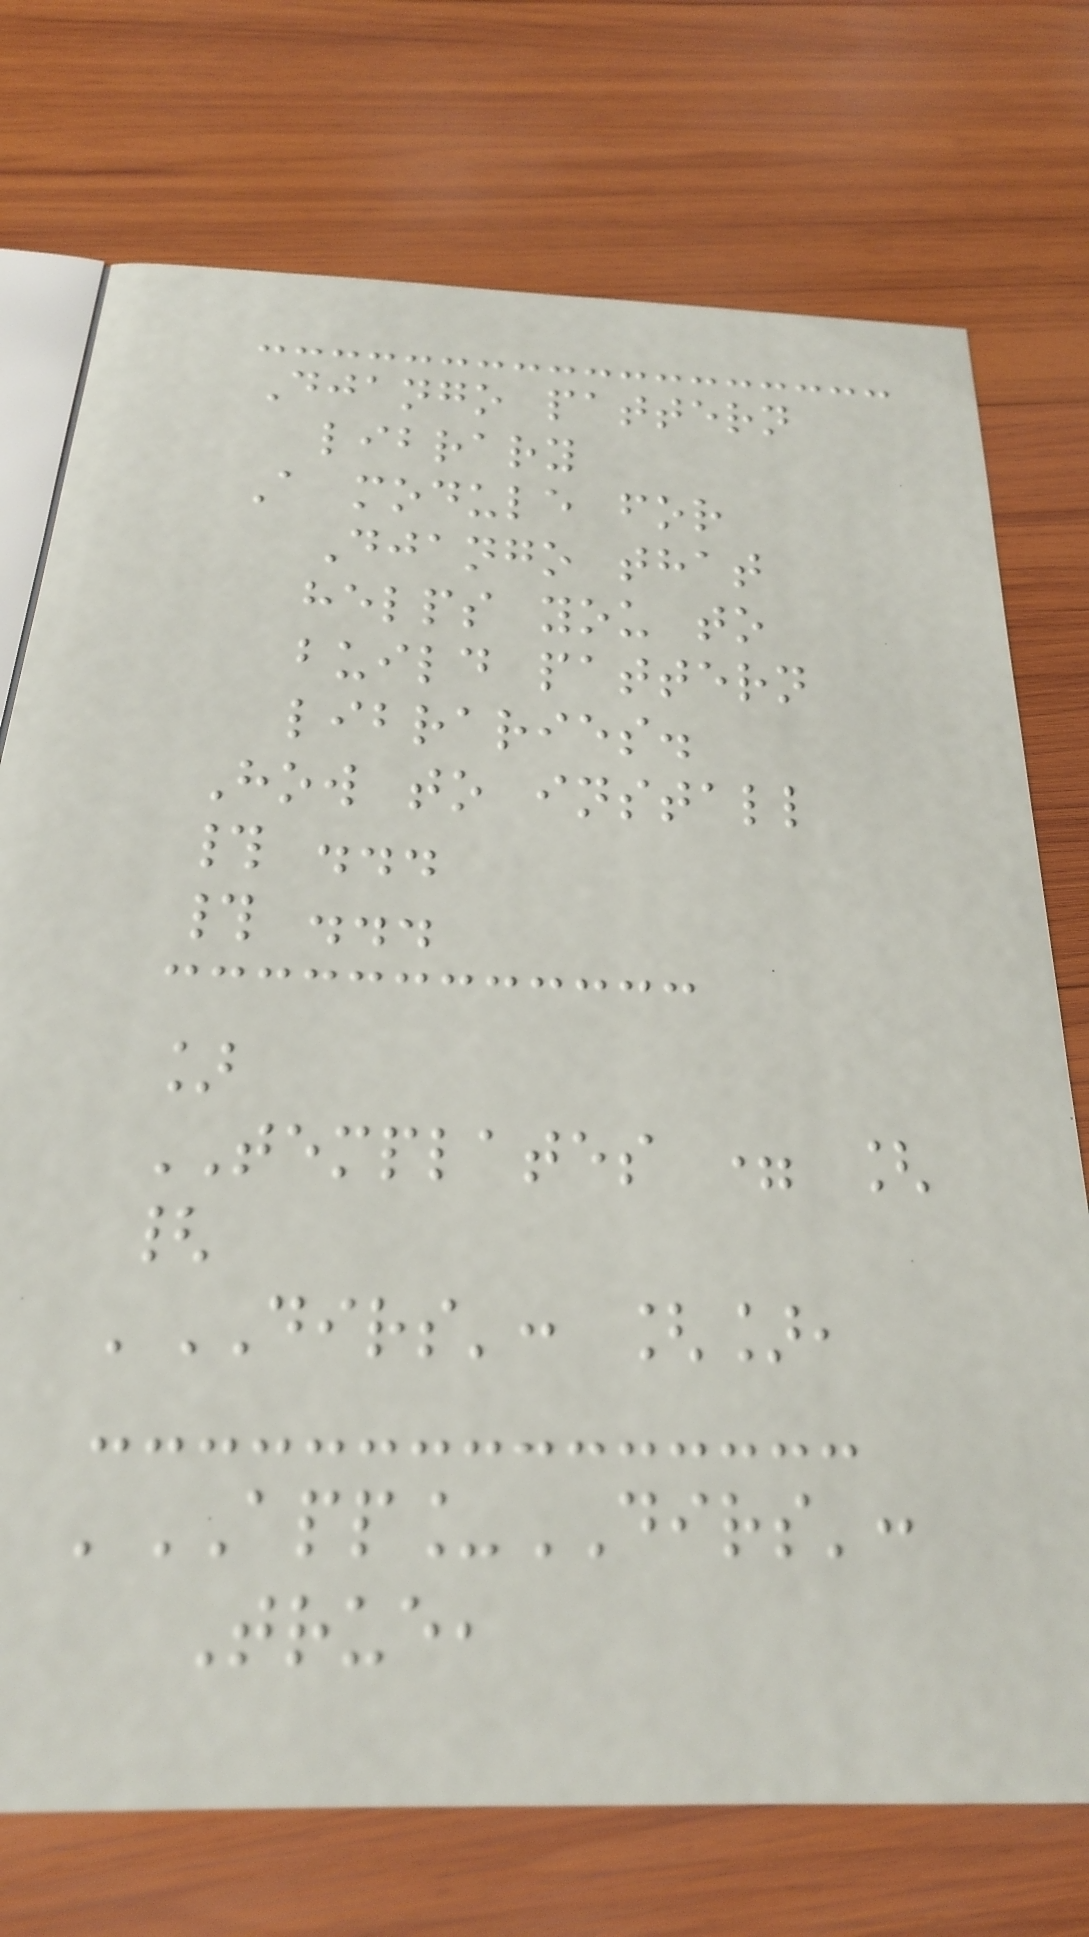Django pattern
library
A module for
Django that
helps you to
build pattern
libraries.
How to install
# ...
# ...
]
TEMPLATES = [
{
'DIRS': [],
'APP_DIRS':
True,
